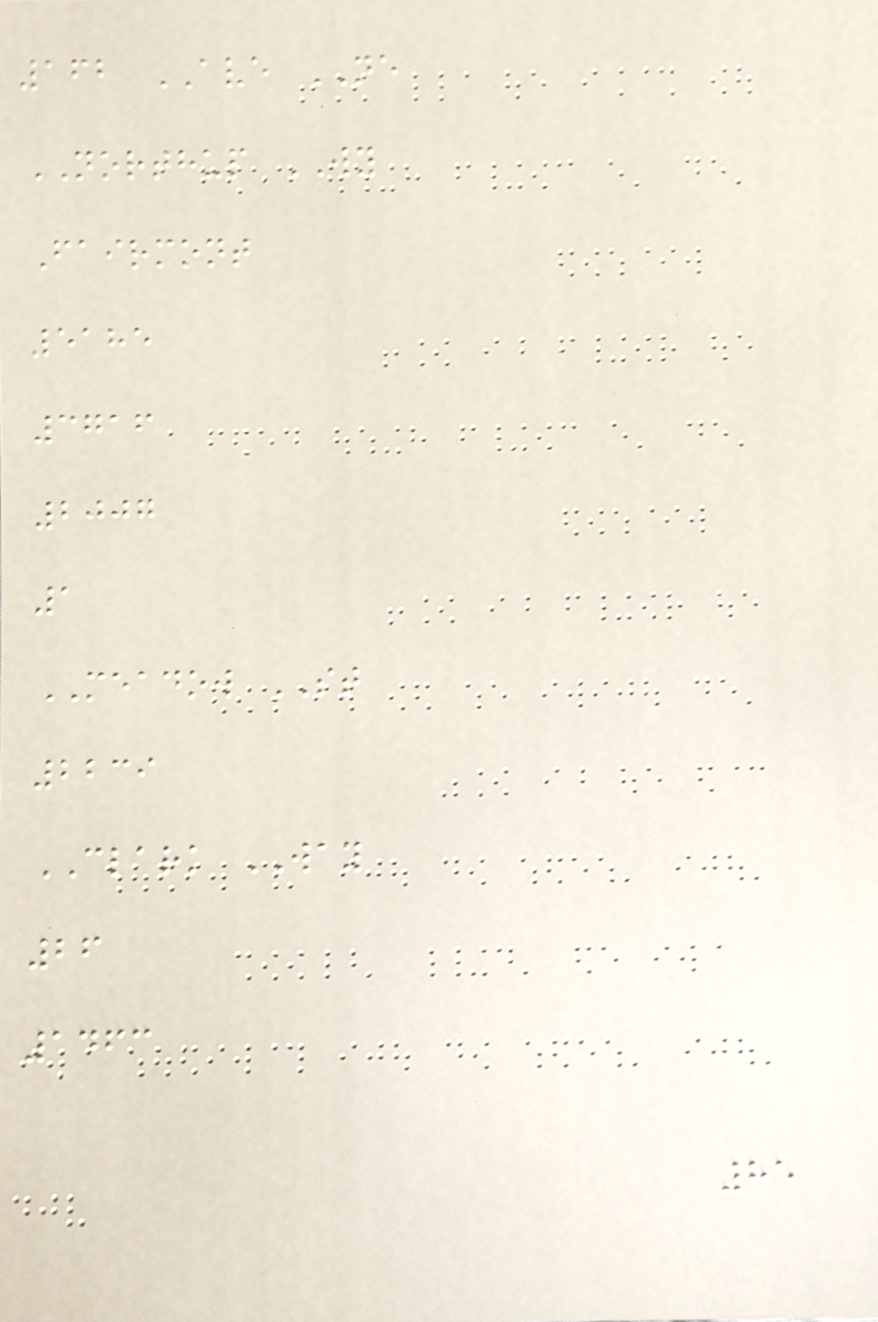162 AVE NE
NORTHUP WY
Fairmont
5185
3716
2007
1
MEADOW ST
2239
CLARK WAY
26
1463
85
